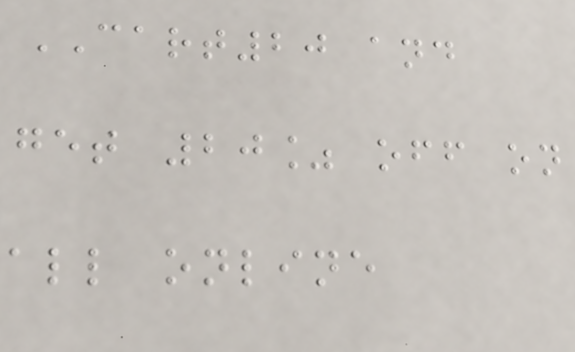CART20 and
get 20% off on
all online
